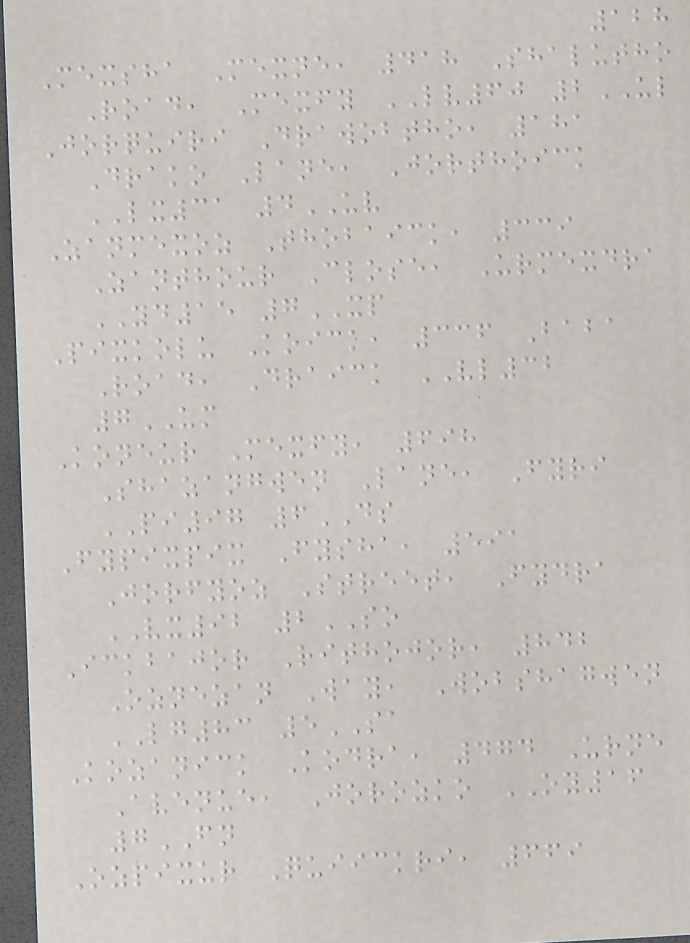128
Mexsha Mexne, 418 Shalutho
Road, Mexfy LV60 2UL
Jorquiri Drawobtho, 181
Drako Lane, Jorthoick
LX31 4UV
Zanmexoz Thobaick, 339
Zanthour Close, Urmexdra
YD15 7XP
Pixkolu Koick, 336 Baba
Road, Draick VL32
7UM
Koneur Mexfy, 698
Shazangwen Lane, Fyri
PI97 6DS
Fypixpix Fysha, 591
Jorfyoz Street, Fydra
VX92 2SO
Ickbajor Rithojor, 842
Oznezan Way, Wobshagwen
LG83 5SA
Kozanick Kodra, 474 Urne
Avenue, Jorozko OY16
7FN
Ozpixur Quiickri, 669
